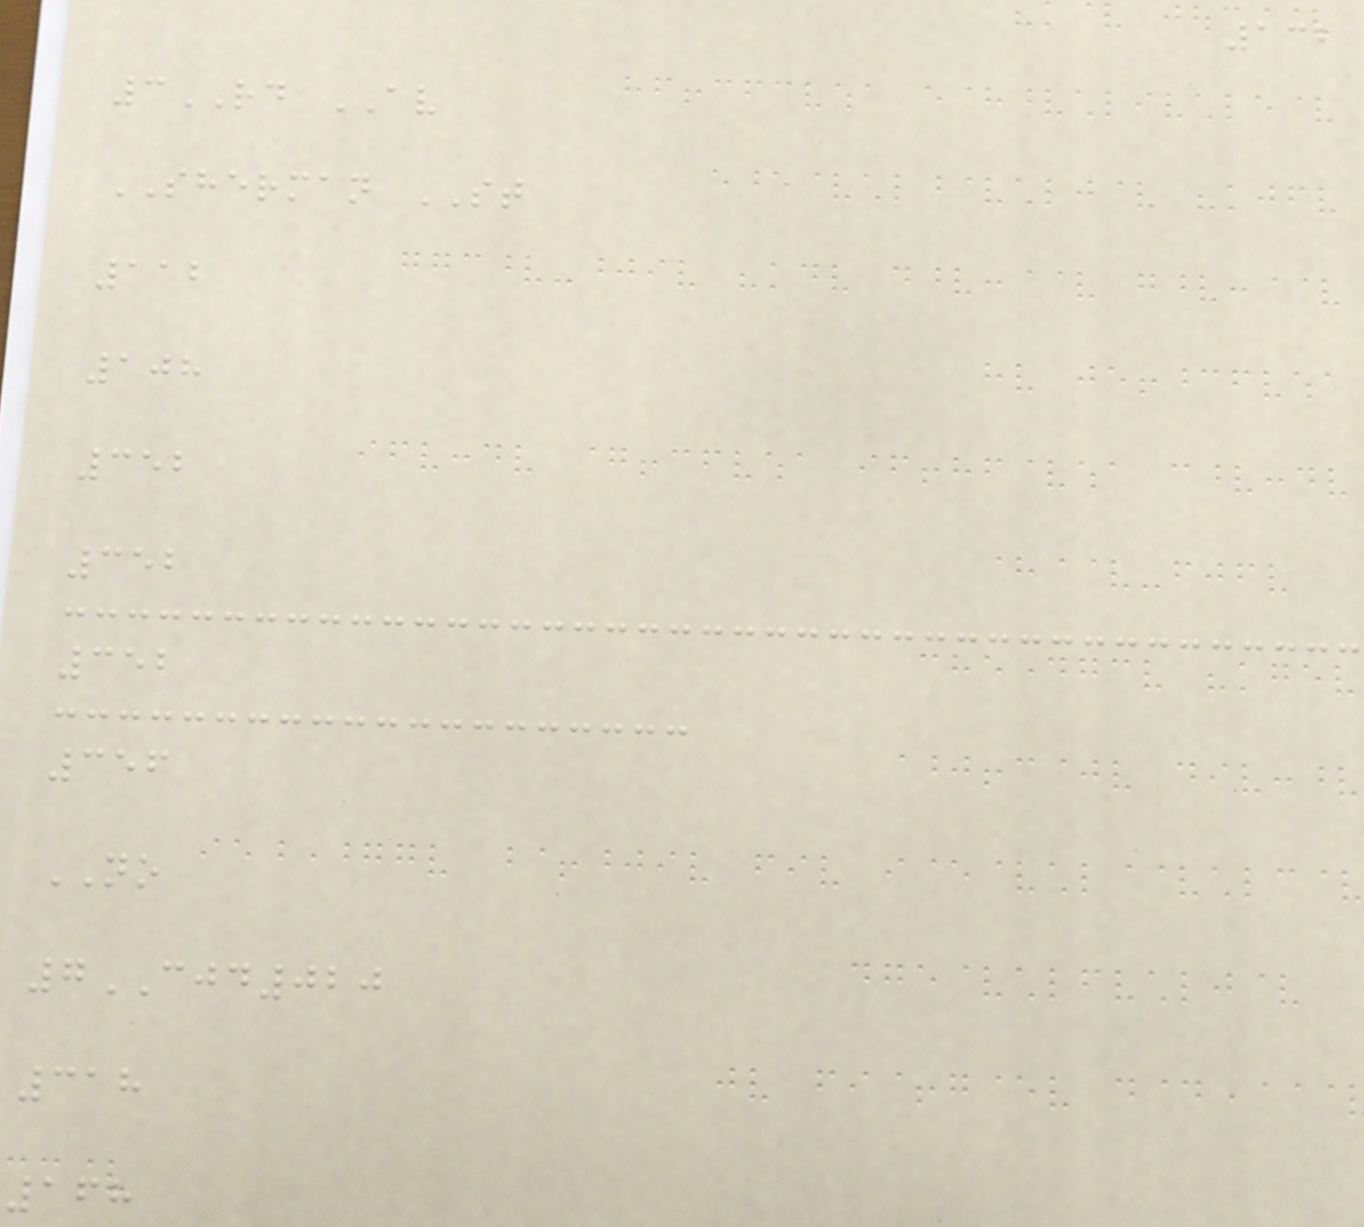132
3RD AV
SHERMAN ST
112
108
352
352
352
356
NO
7CJD020
318
168
